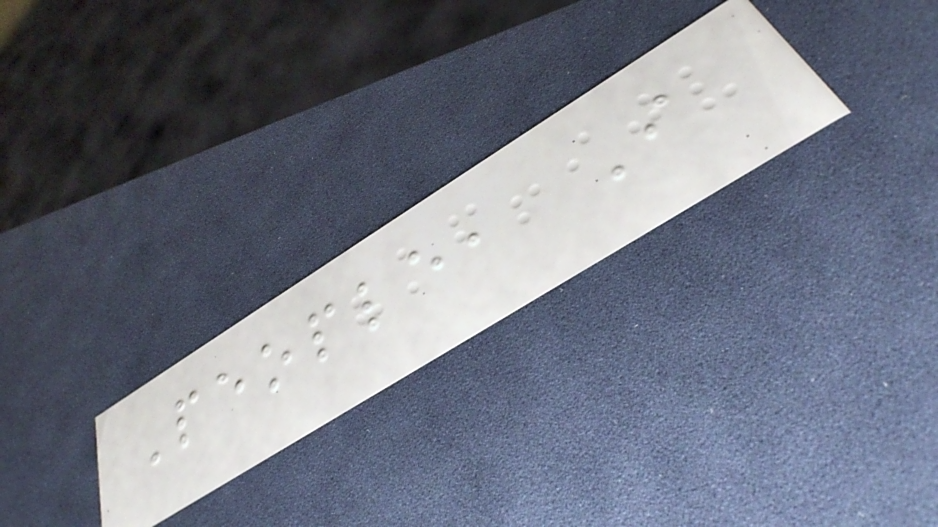People, I
